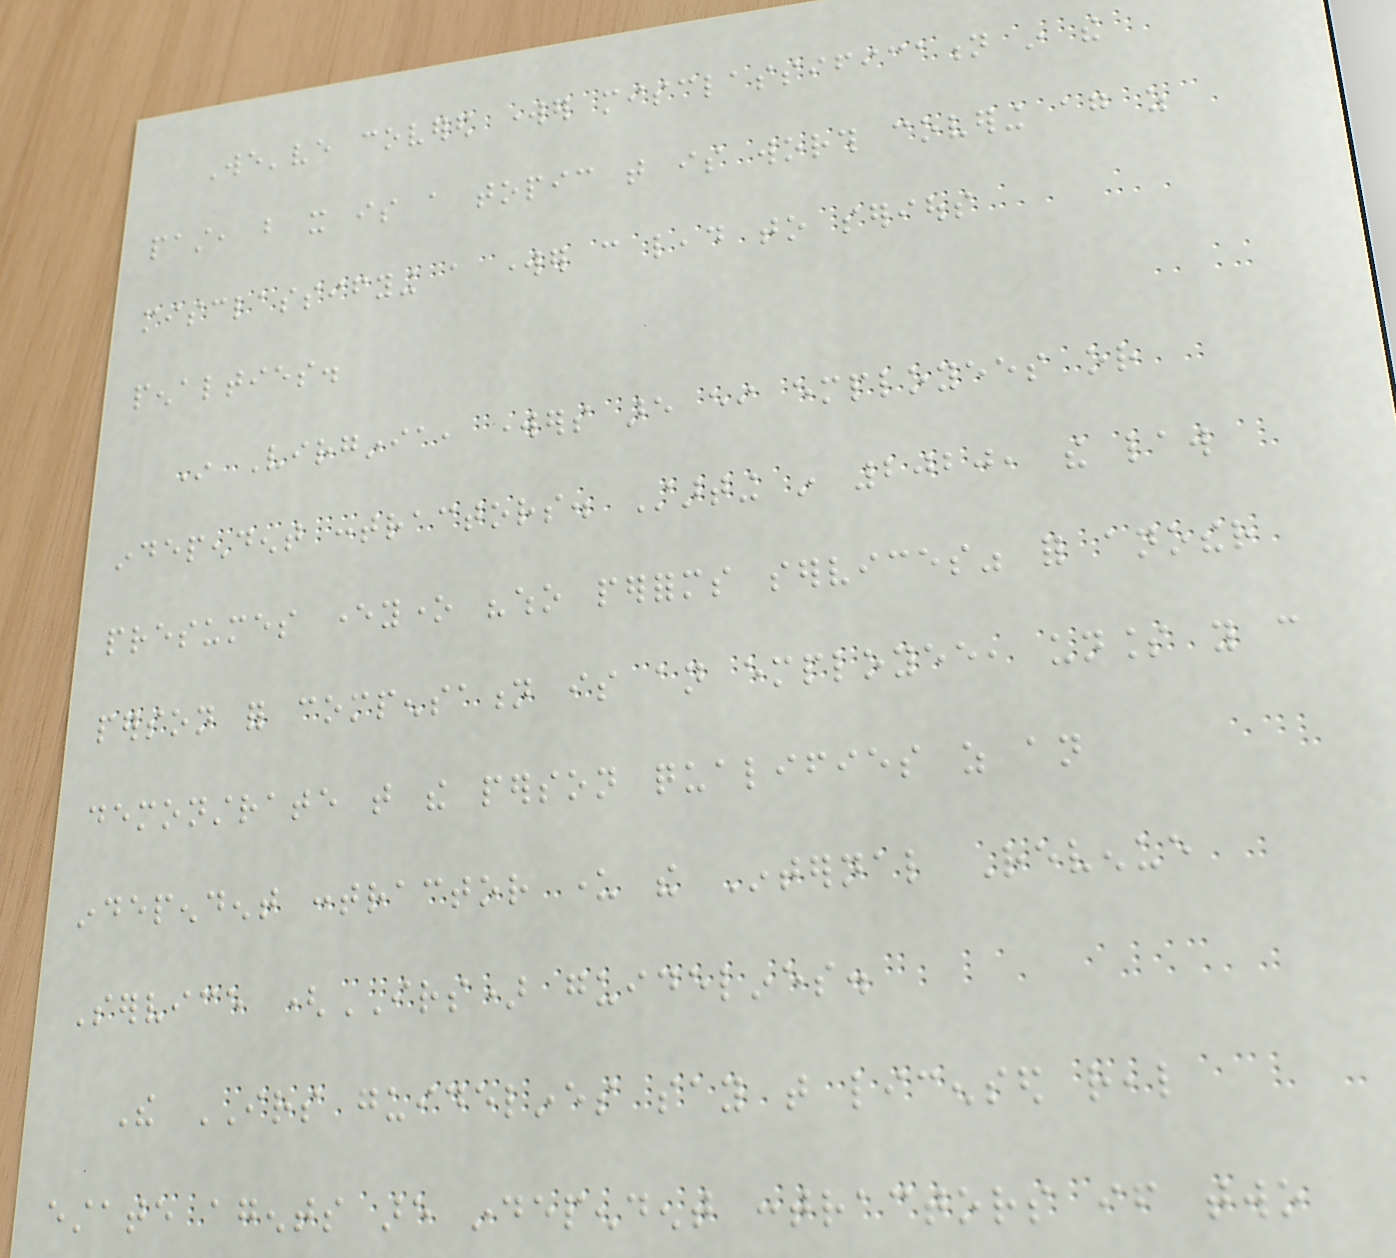We've covered worker misclassification in the
past, but it is a topic that is worth covering again as
misclassifying a worker can lead to serious
penalties.
In Virginia, workers are either employees or
independent contractors. Starting in 2020, the law
presumes everyone "who performs services" for another
person for compensation is an employee, unless you can
demonstrate that the person qualifies as an
independent contractor under the Internal Revenue
Service (IRS) guidelines.
The IRS guidelines say that licensed real
estate agents are independent contractors if two
